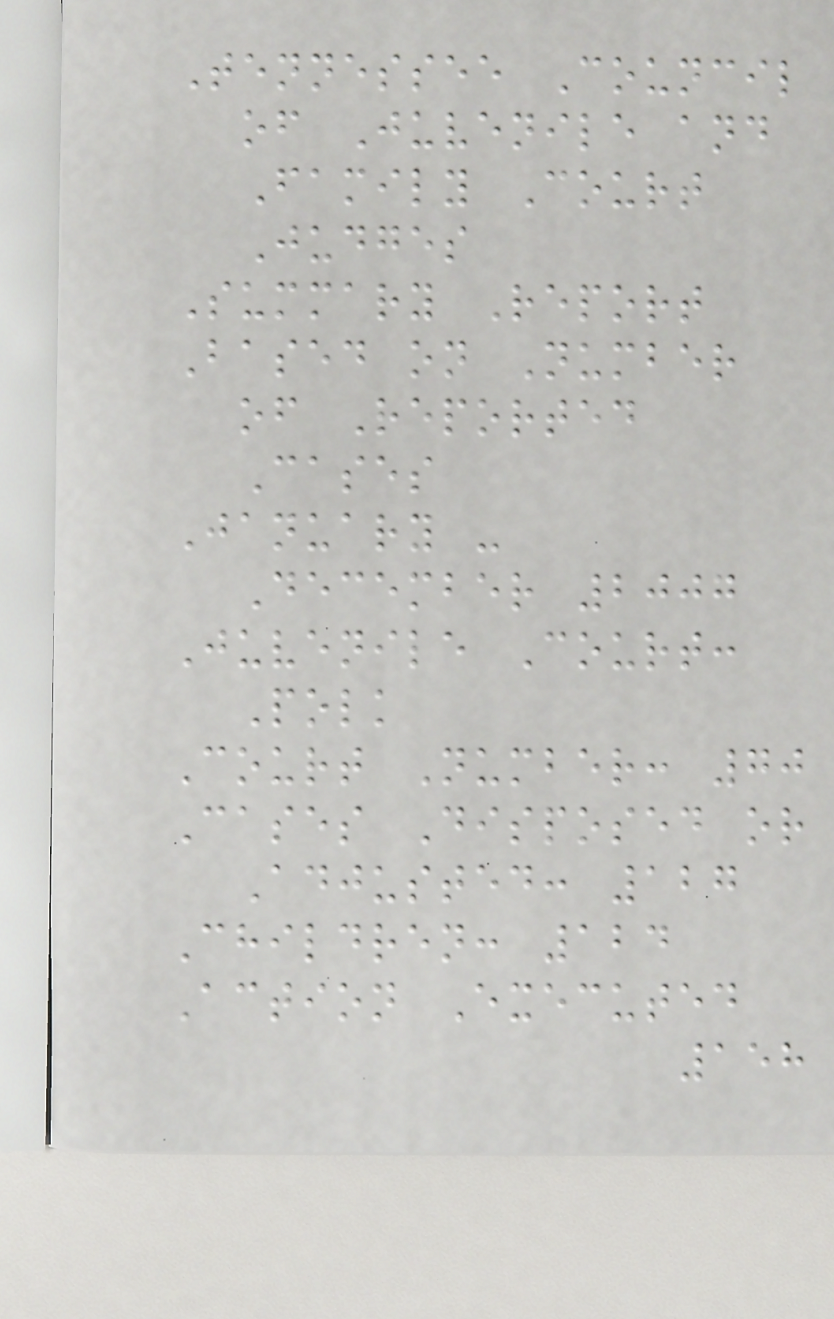Tennessee Council
of Juvenile and
Family Court
Judges
Summary Report
Based on Number
of Reported
Cases
January -
December 2007
Juvenile Court:
Polk
Court Number: 70
Cases Disposed or
Adjusted: 127
Children: 124
Action Executed
158
